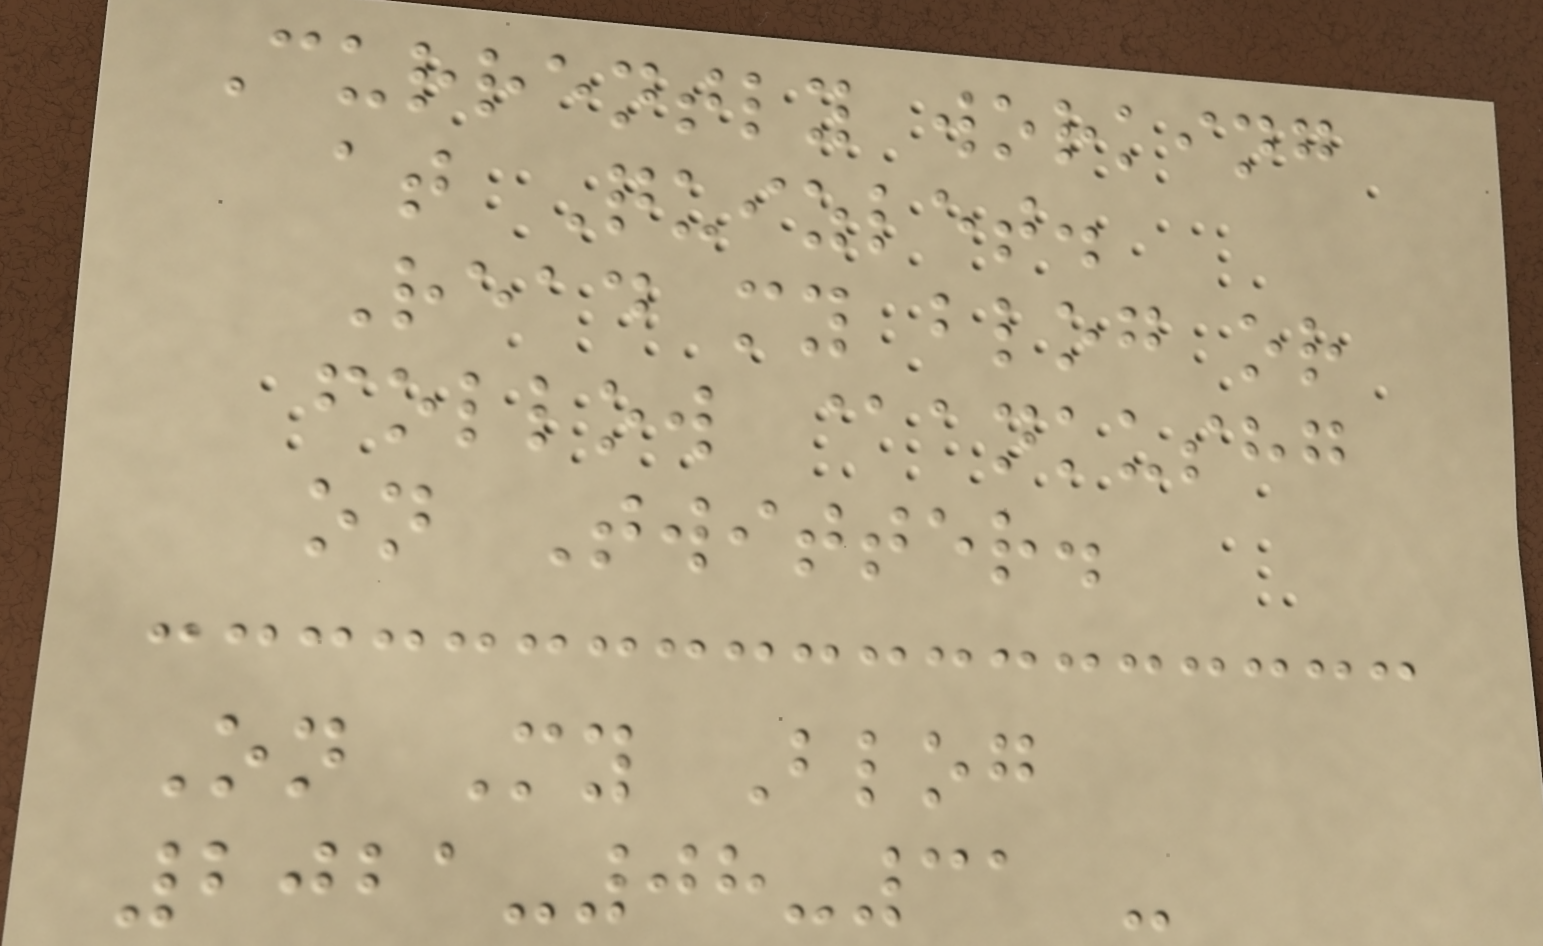Currently working
at Quizlet.
Read my blog or
follow @ankushg
on Twitter.
On My Blog
2021-08-31 -
